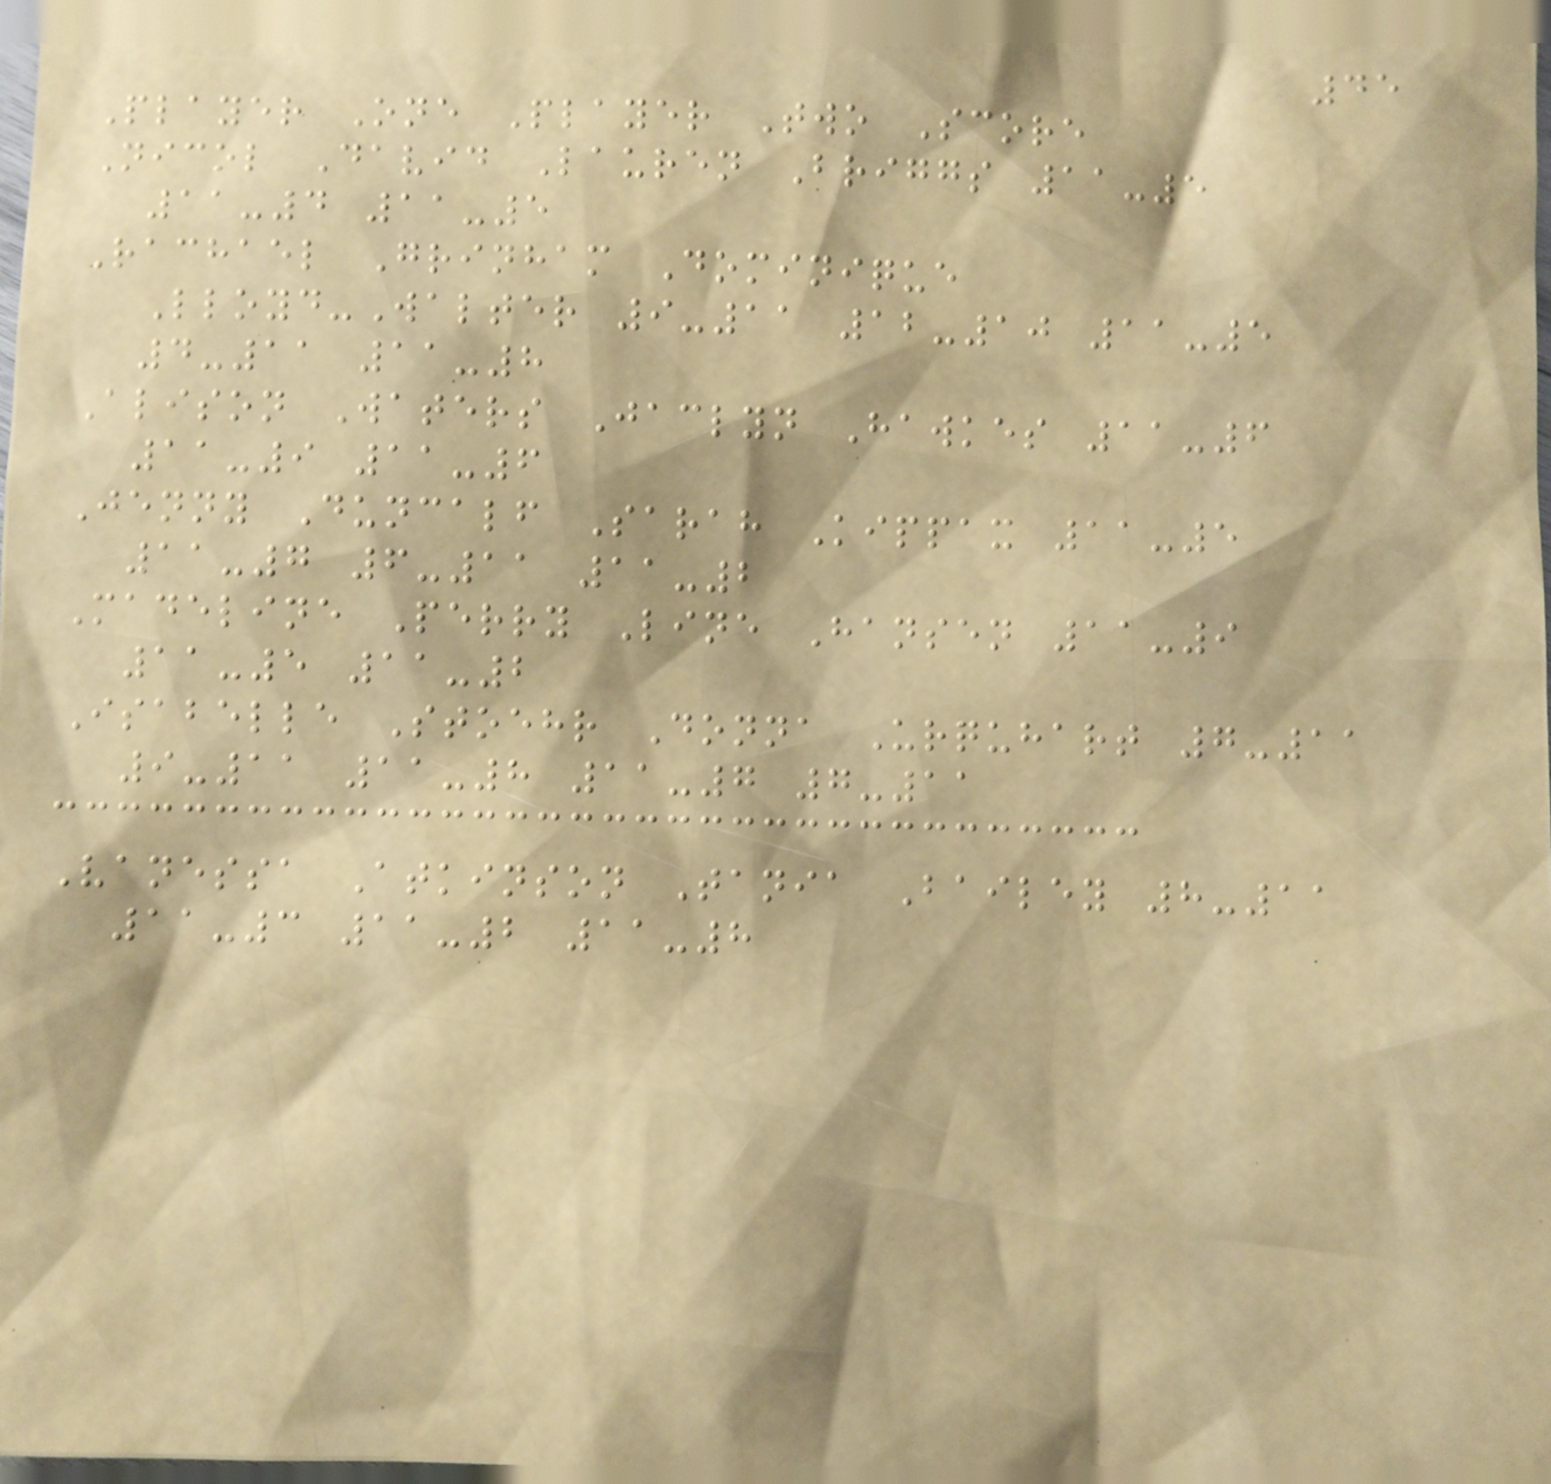45
Player One Player Two Score
Nicol David Lauren Briggs 11-5
11-4 11-5
Rachael Grinham Dominique
Lloyd-Walter 9-11 12-10 11-5
4-11 11-8
Alison Waters Jaclyn Hawkes 11-6
11-9 11-6
Jenny Duncalf Sarah Kippax 11-5
11-7 6-11 11-2
Madeline Perry Line Hansen 11-9
11-5 11-2
Isabelle Stoehr Donna Urquhart 7-11
9-11 11-8 11-7 7-11
Vanessa Atkinson Tania Bailey 8-11
11-3 11-2 11-8
